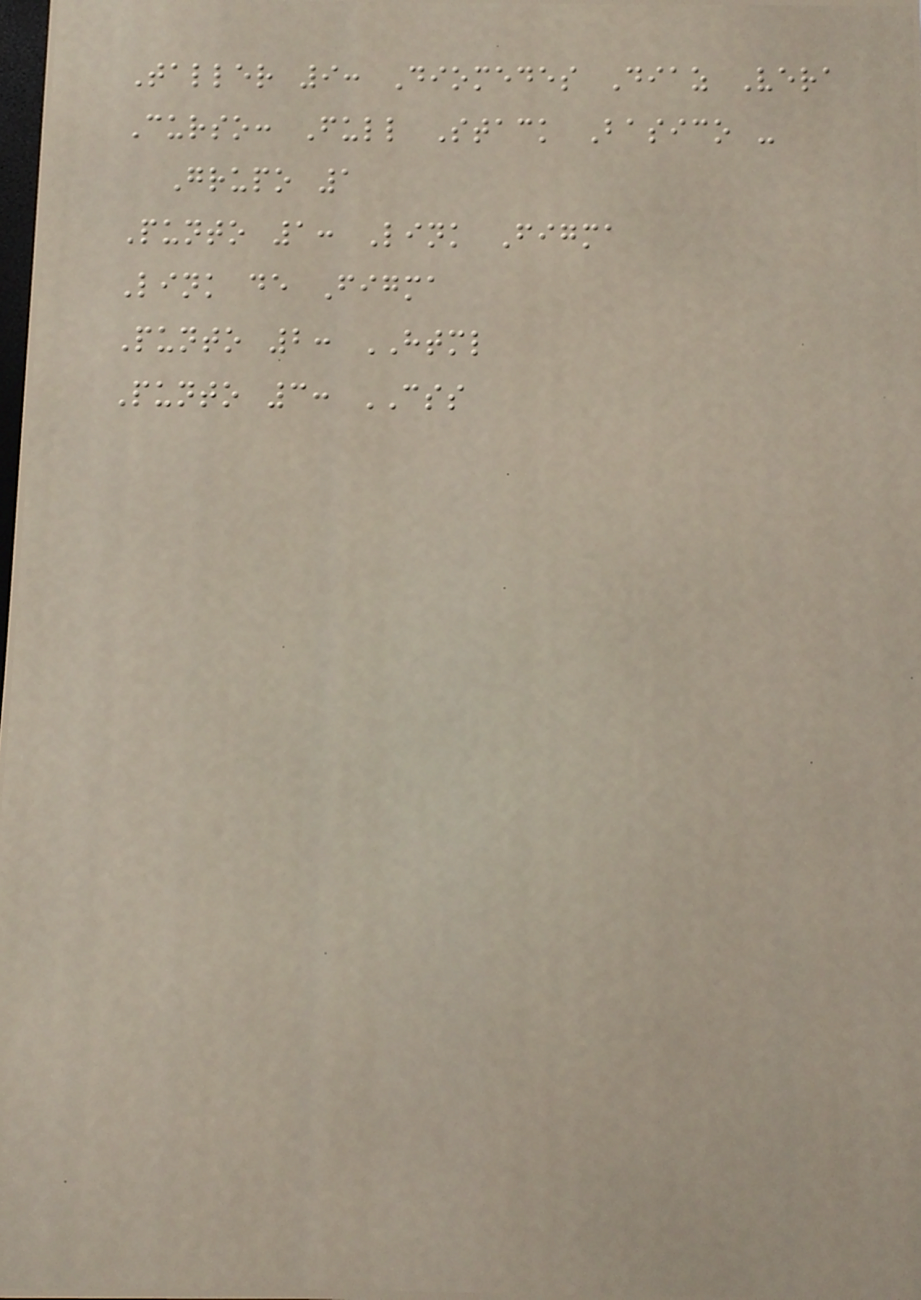Taller 9: Diomedes Diaz Vera
Curso: Full Stack Basico -
Grupo 1
Punto 1: Link Figma
Link de Figma
Punto 2: HTML
Punto 3: CSS
